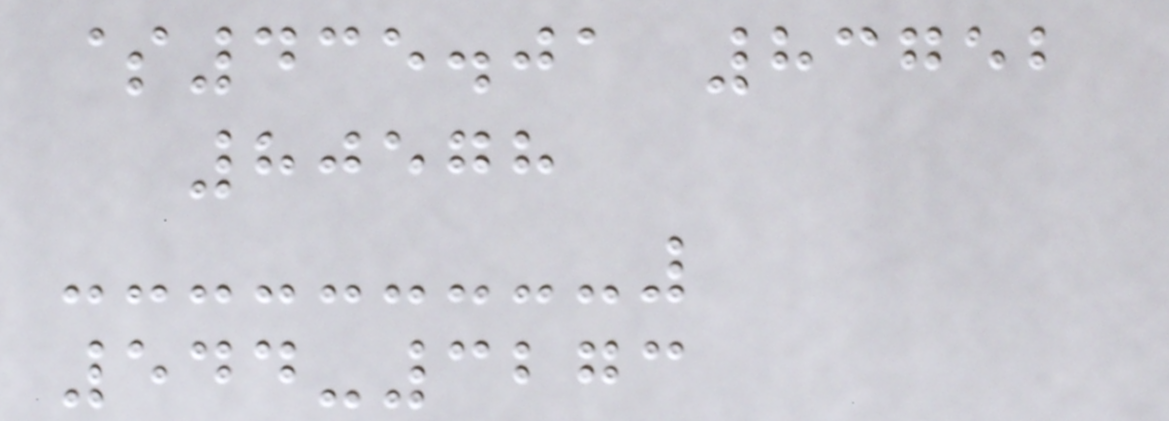$435.01 83752
80578
544-3273
